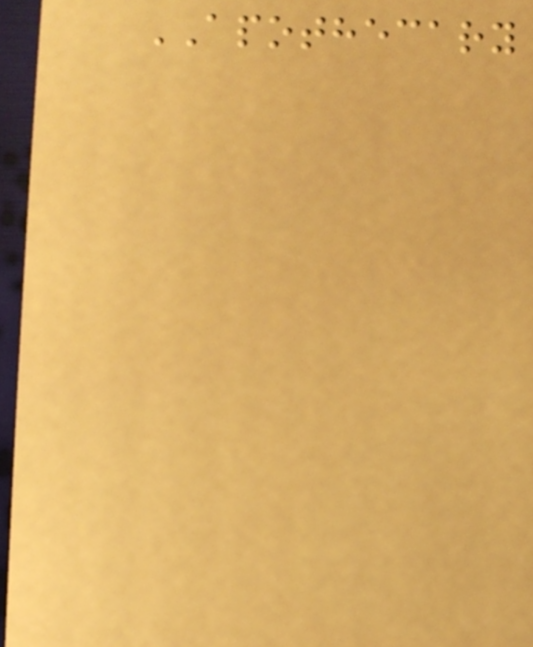APOTHECARY
